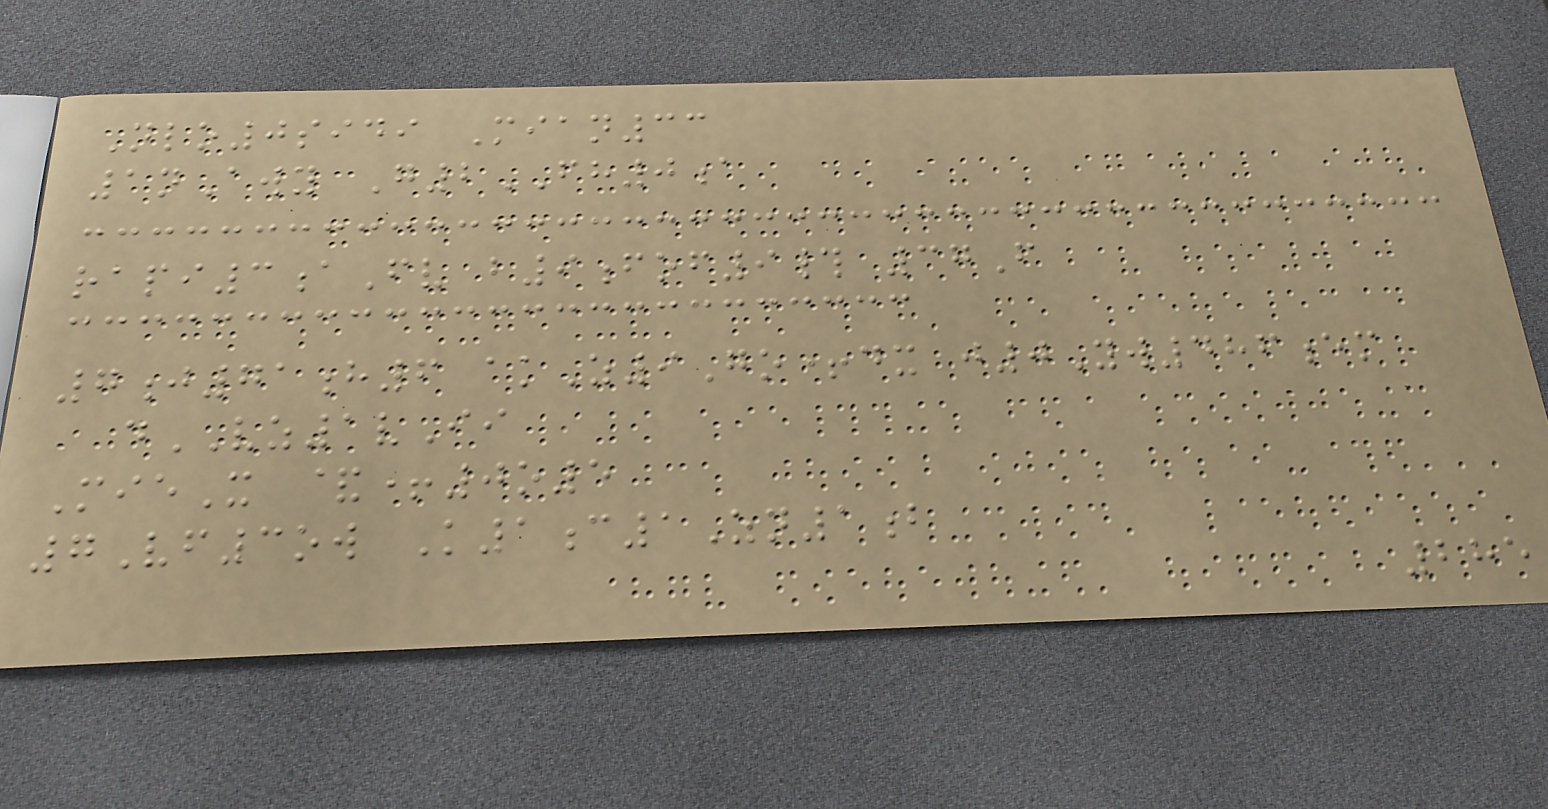Nlo0sidi Mian33
1nAwy G2FH0a
rapi3aFv b9fof9# 37F
7j71h6 akZ9Go+dx j0Yw486em
dVZ1vIi
MieX &+0o5
7Vf3ow K1c1Zn1b
285
